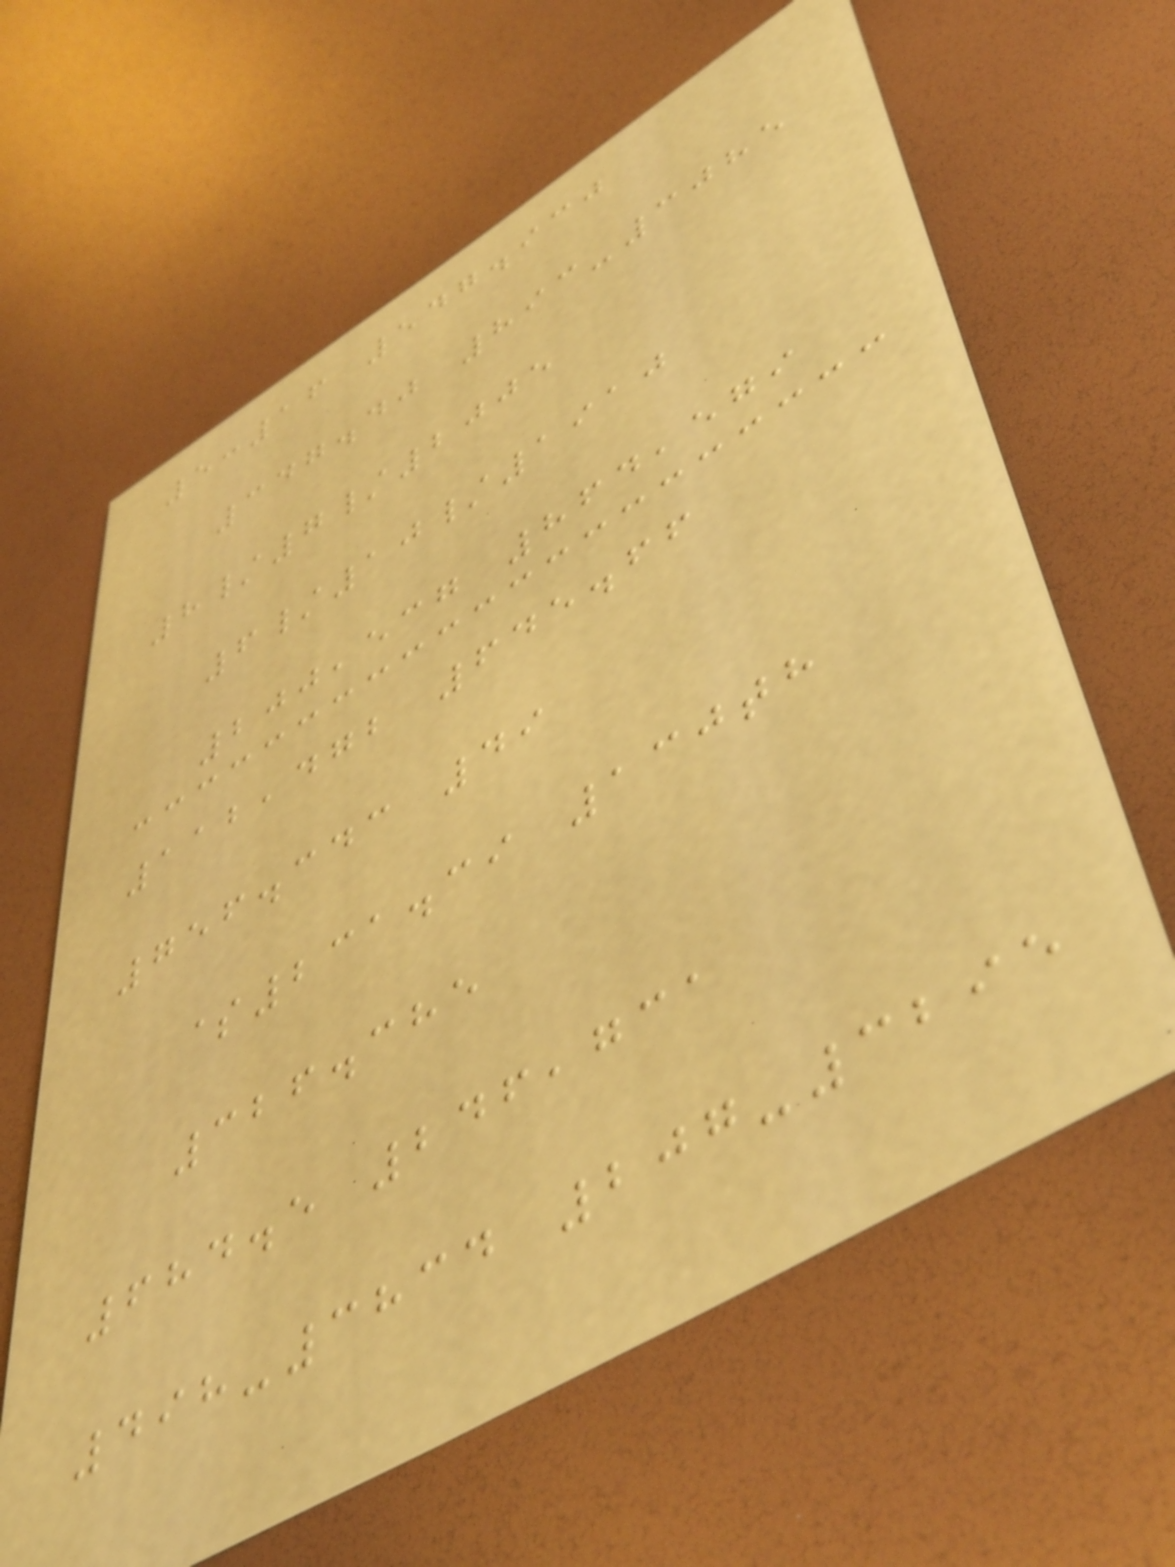5:16 547.930
347.40 893-3085
8/7/2005
6/10/1910
200,537 864,579
112,472 645.66
756.343 49
$231.39 130th
326.385
684.5 246,731
498-3834 207-3295
